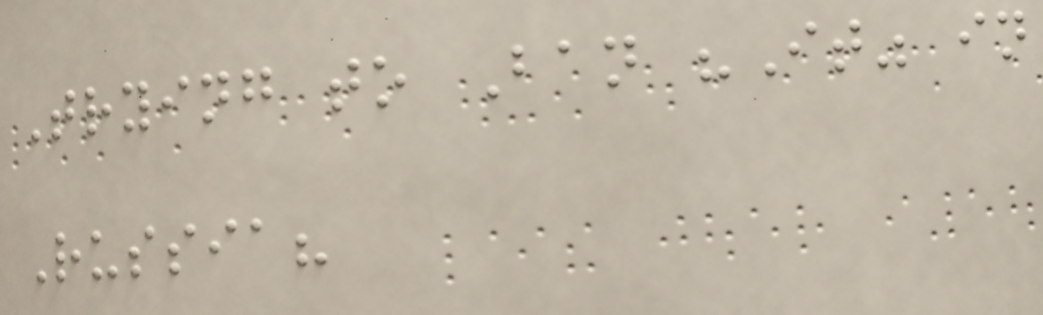Trying to Ban "It" in
Russia?
